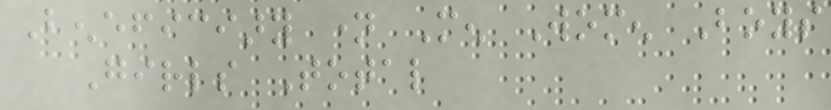Beneficiary name Men Women Boys
Girls Total
